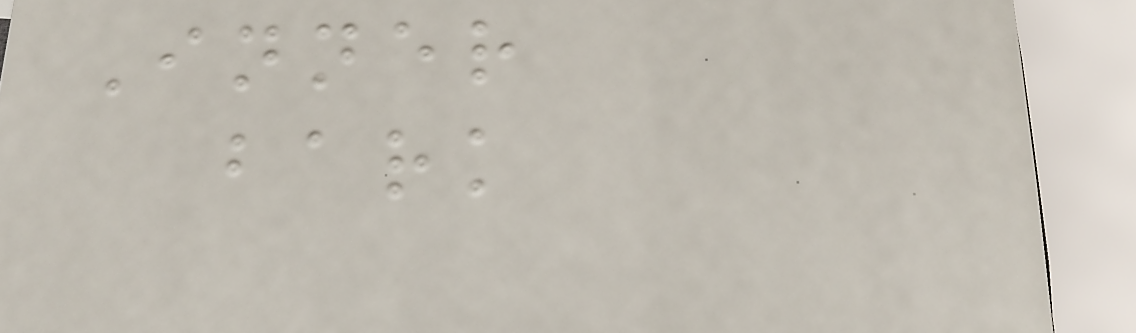Inner
bark
